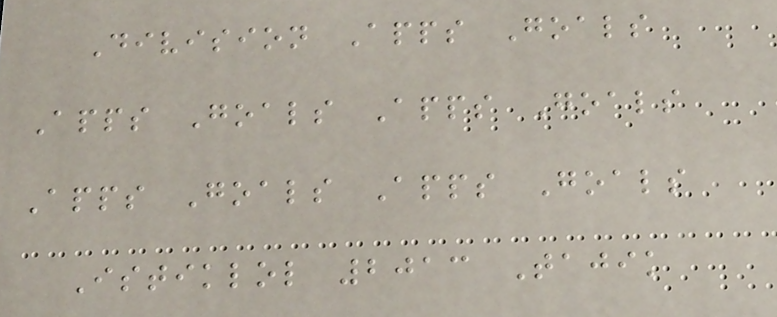Division Apps Goals
Apps Goals Apps Goals
Apps Goals Apps Goals
Istiklol 2013 Tajik
